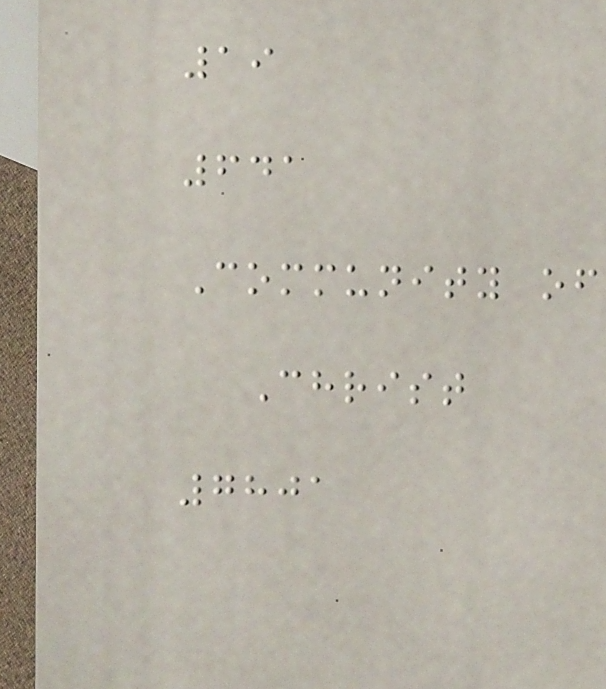19
641
Community of
Christ
7801
